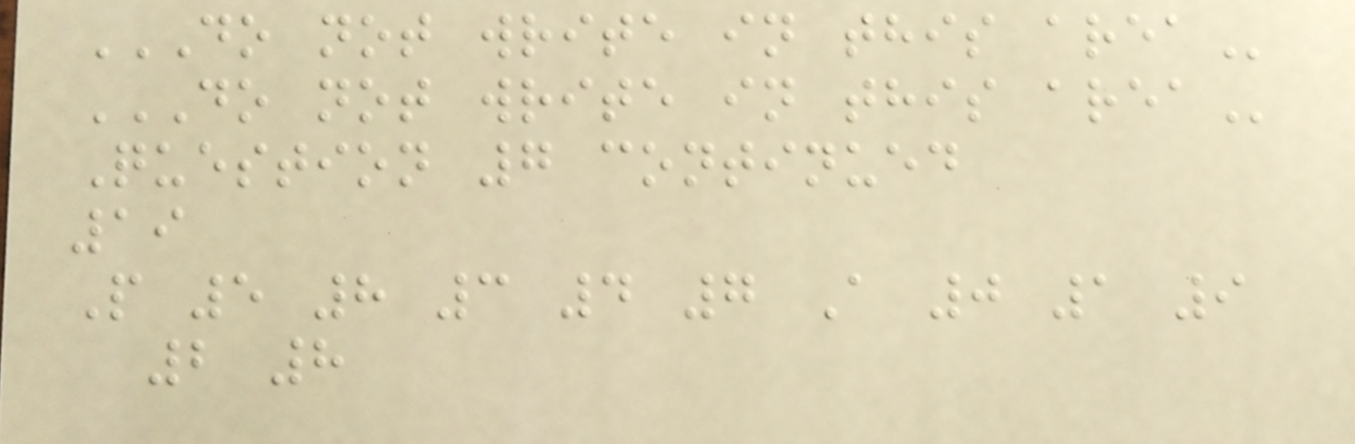DO NOT WRITE IN THIS AREA
DO NOT WRITE IN THIS AREA
Question 7 continued
19
P 5 8 3 4 7 A 0 1 9
2 8
